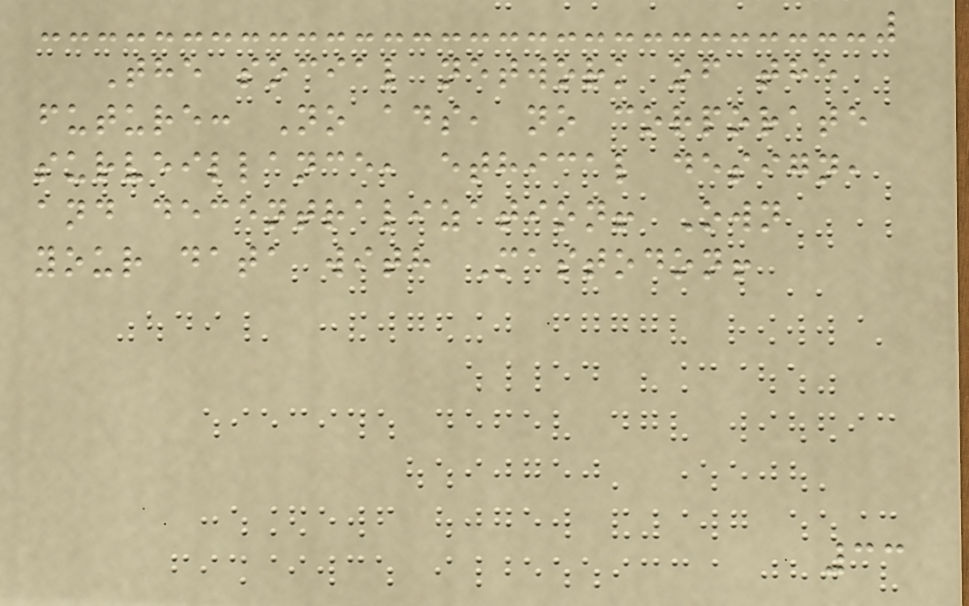The social network of the
future: No ads, no corporate
surveillance, ethical design,
and decentralization! Own
your data with Mastodon!
33
